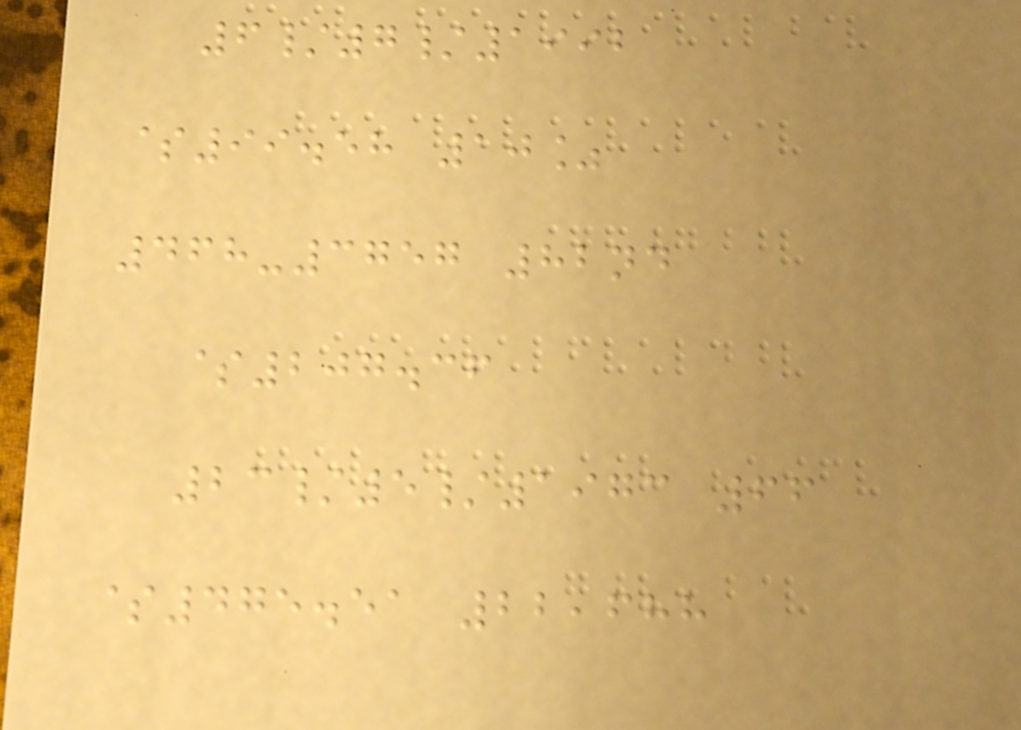6/7/1992
$99.58 10%
468-3757 82nd
$207.36
23/5/1973 66
$475.51 22,688
